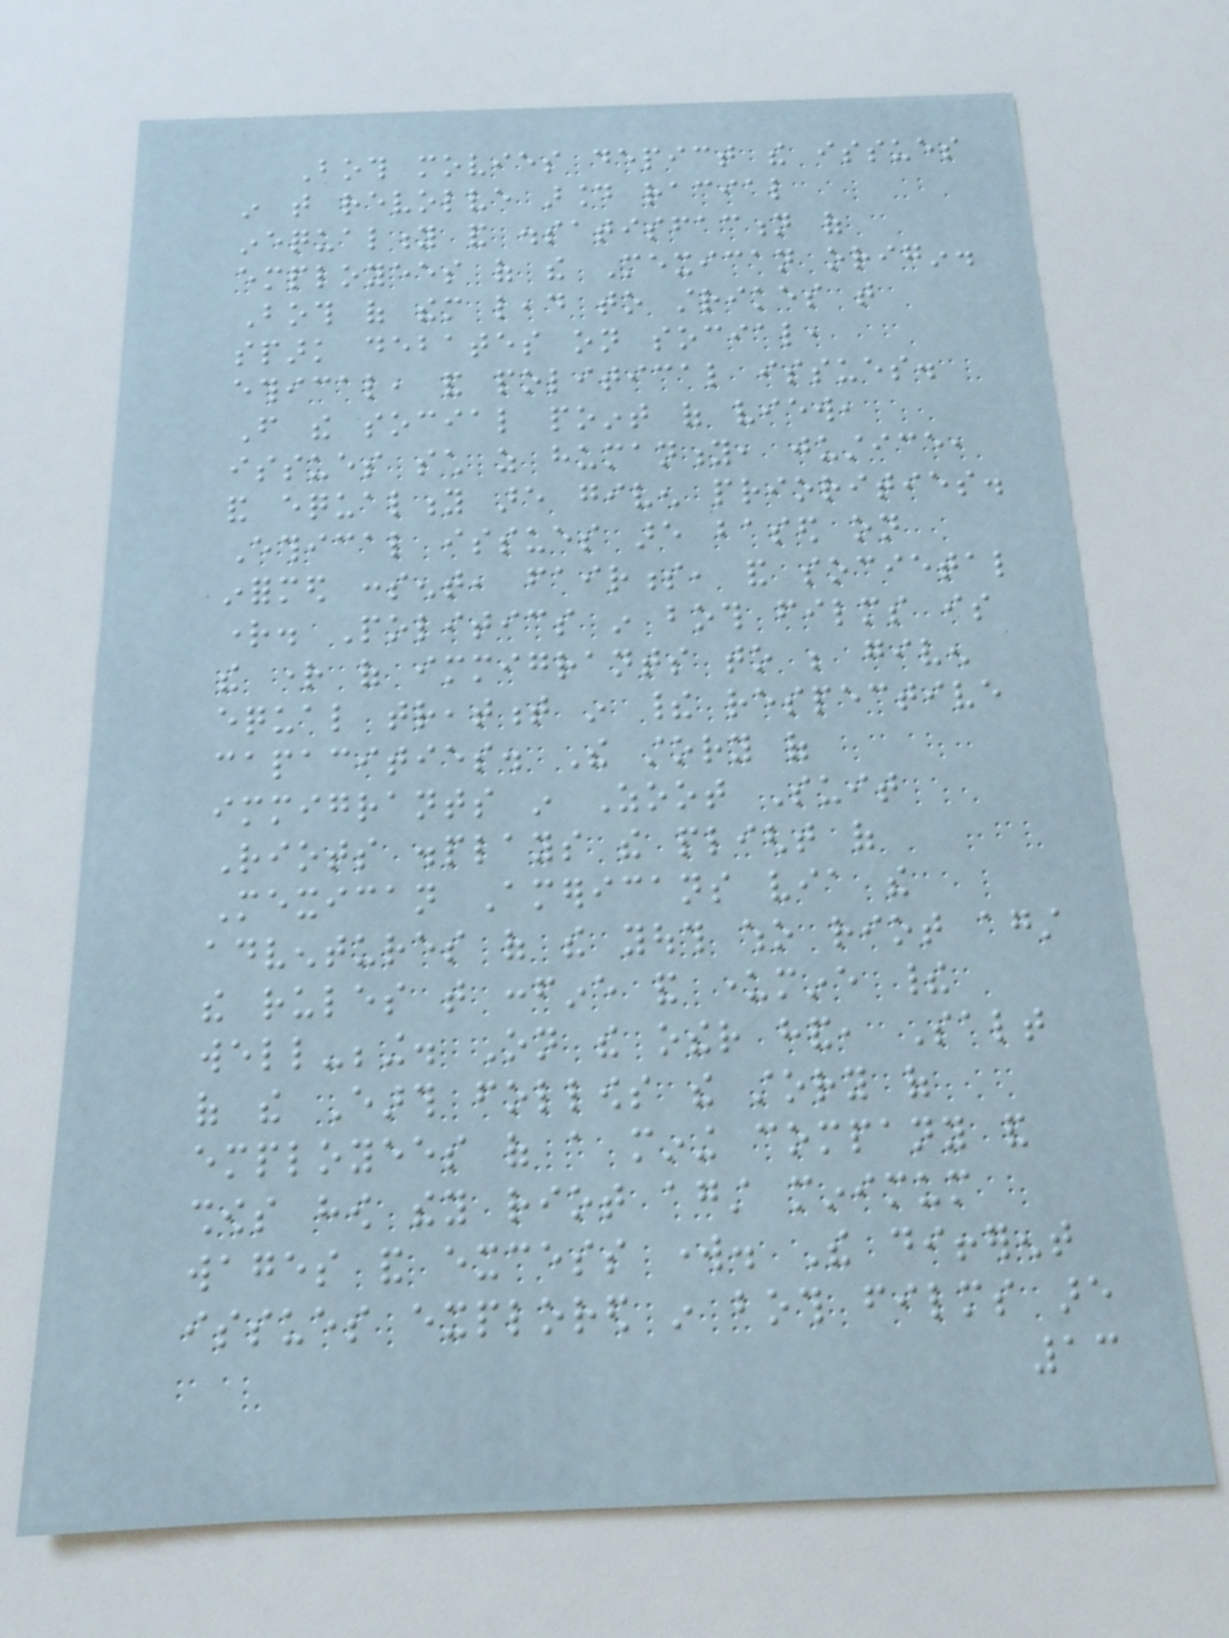Both movies depict the issues
in that revolve around racial
inequality and dissatisfaction of
employees of the Mexican origin.
Both of them lead to strikes that
spark debates on social,
ethical, and political issues.
From the social point of view,
issues such as humanity, justice,
and equality are given priorities.
Ethical issues are based on
informed consent, fairness, and societal
right. Politics in both films is
the right of immigrants to be given
equal treatment in their respective
capacities. The story of
immigrants in Zoot Suit
Riots displays the plight of
Mexican Americans via the
adventures of the youth who riot against
the rules that confine and undermine their
well-being. On the other hand, Salt
of the Earth follows the story of
employees of a mining company and
shows how they riot against minimum
wages and excess work. The different
issues explored in both films are
13
